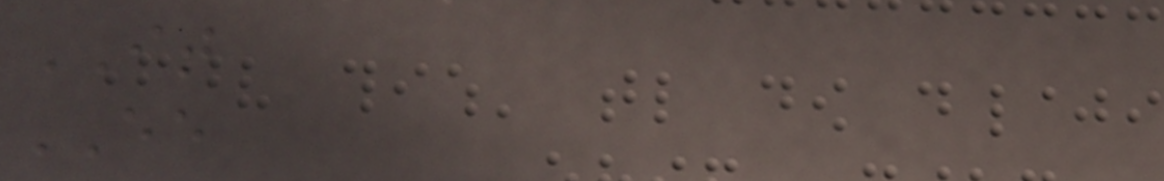IT
EE
